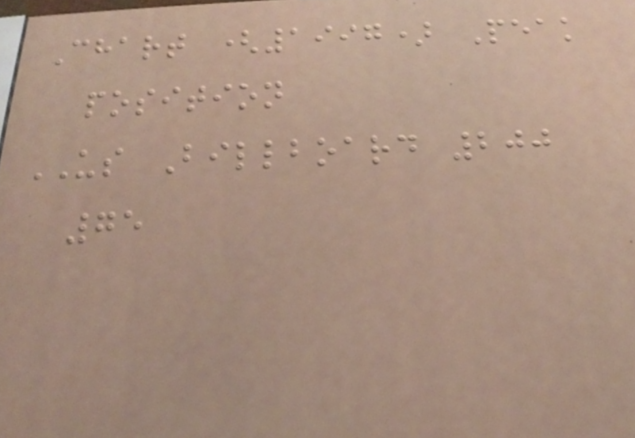Chart (1997) Peak
position
US Billboard 200
75
